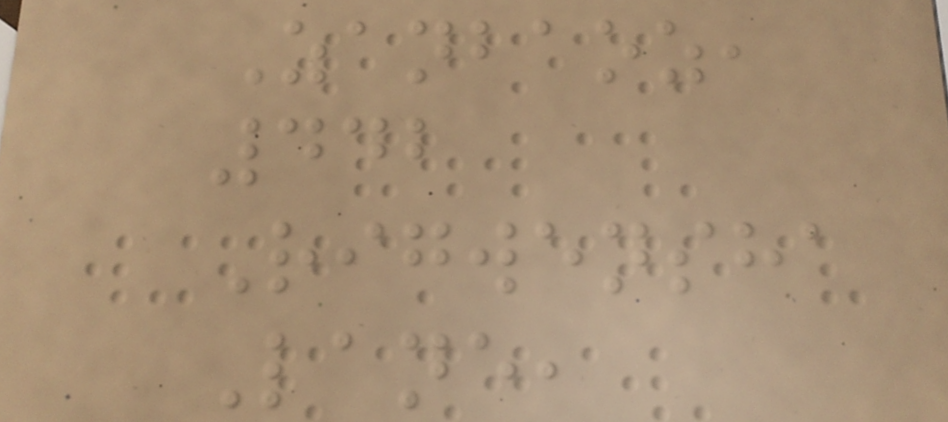Zanbaoz,
442
Rigwensha
Lane,
